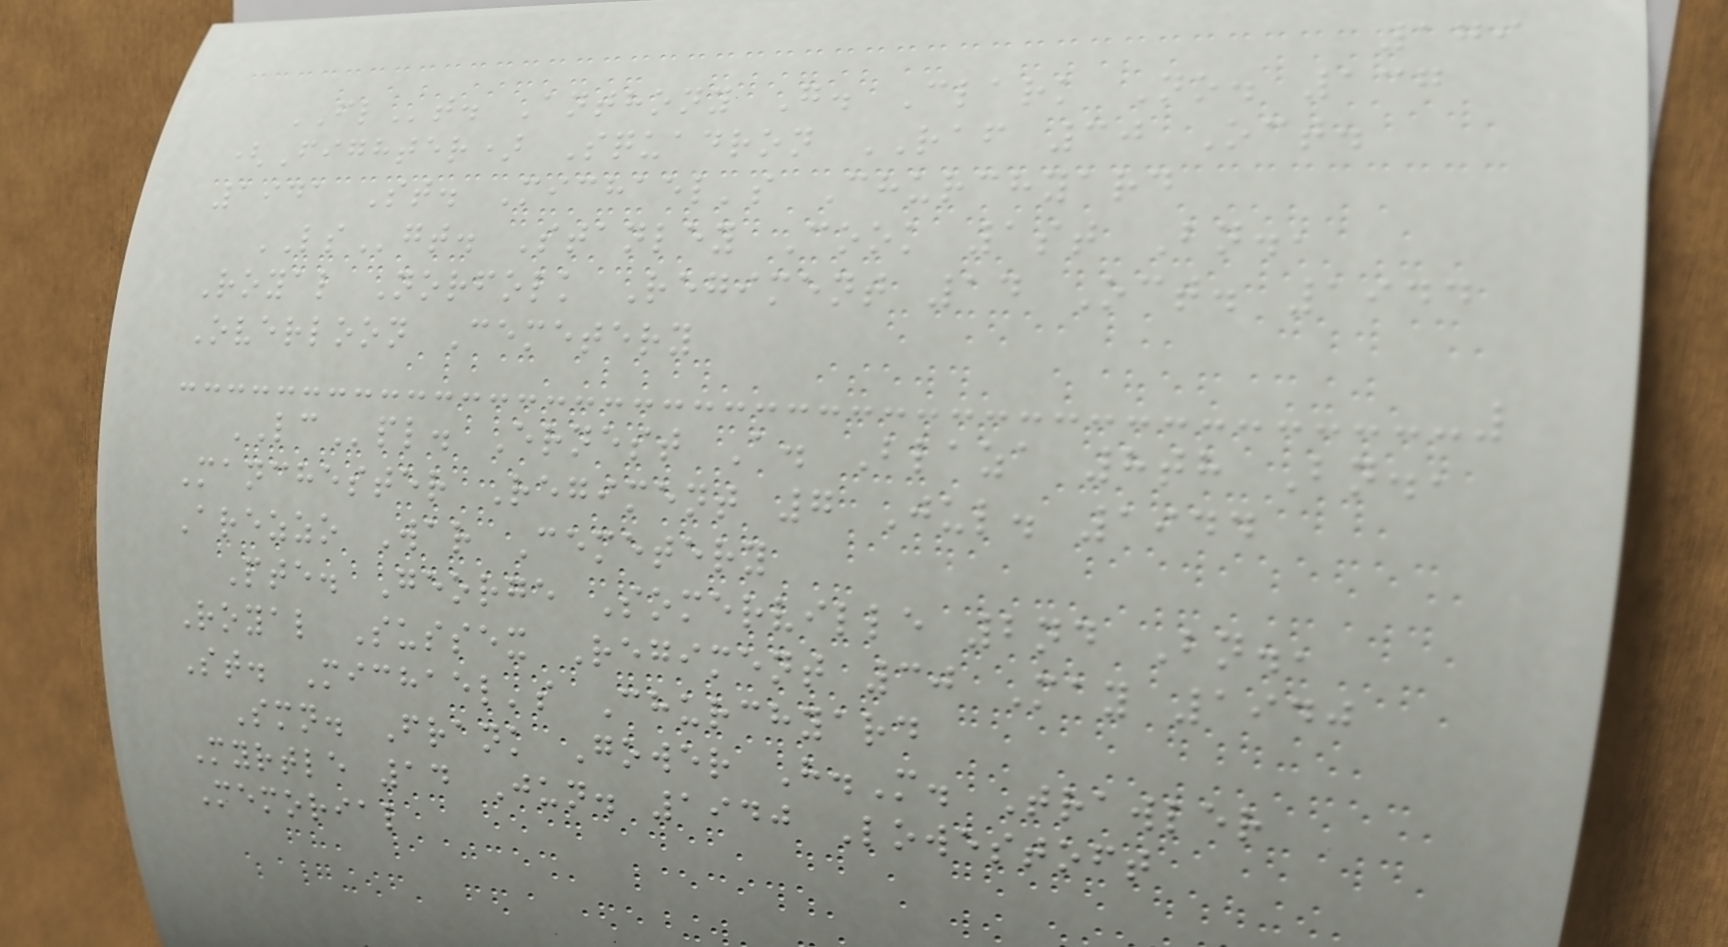179
FLt. Anthony G. Clark No. 137
(Fighter) Squadron RAF 30 Oct.
1941 St. Michael's Churchyard
LSgt. Stanley Cook 1st Bn.,
Royal Norfolk Regiment 14 Oct. 1944
Overloon Cemetery
LCpl. Ernest A. Blaza 8th Bn.,
Manchester Regiment 7 Jul. 1944
Arezzo War Cemetery
Pte. George Somerville 2nd Bn.,
Royal Sussex Regiment 30 May 1940
St. Michael's Churchyard
Smn. Frank Gower H.M. Trawler
Myrtle 14 Jun. 1940 Lowestoft
Memorial
